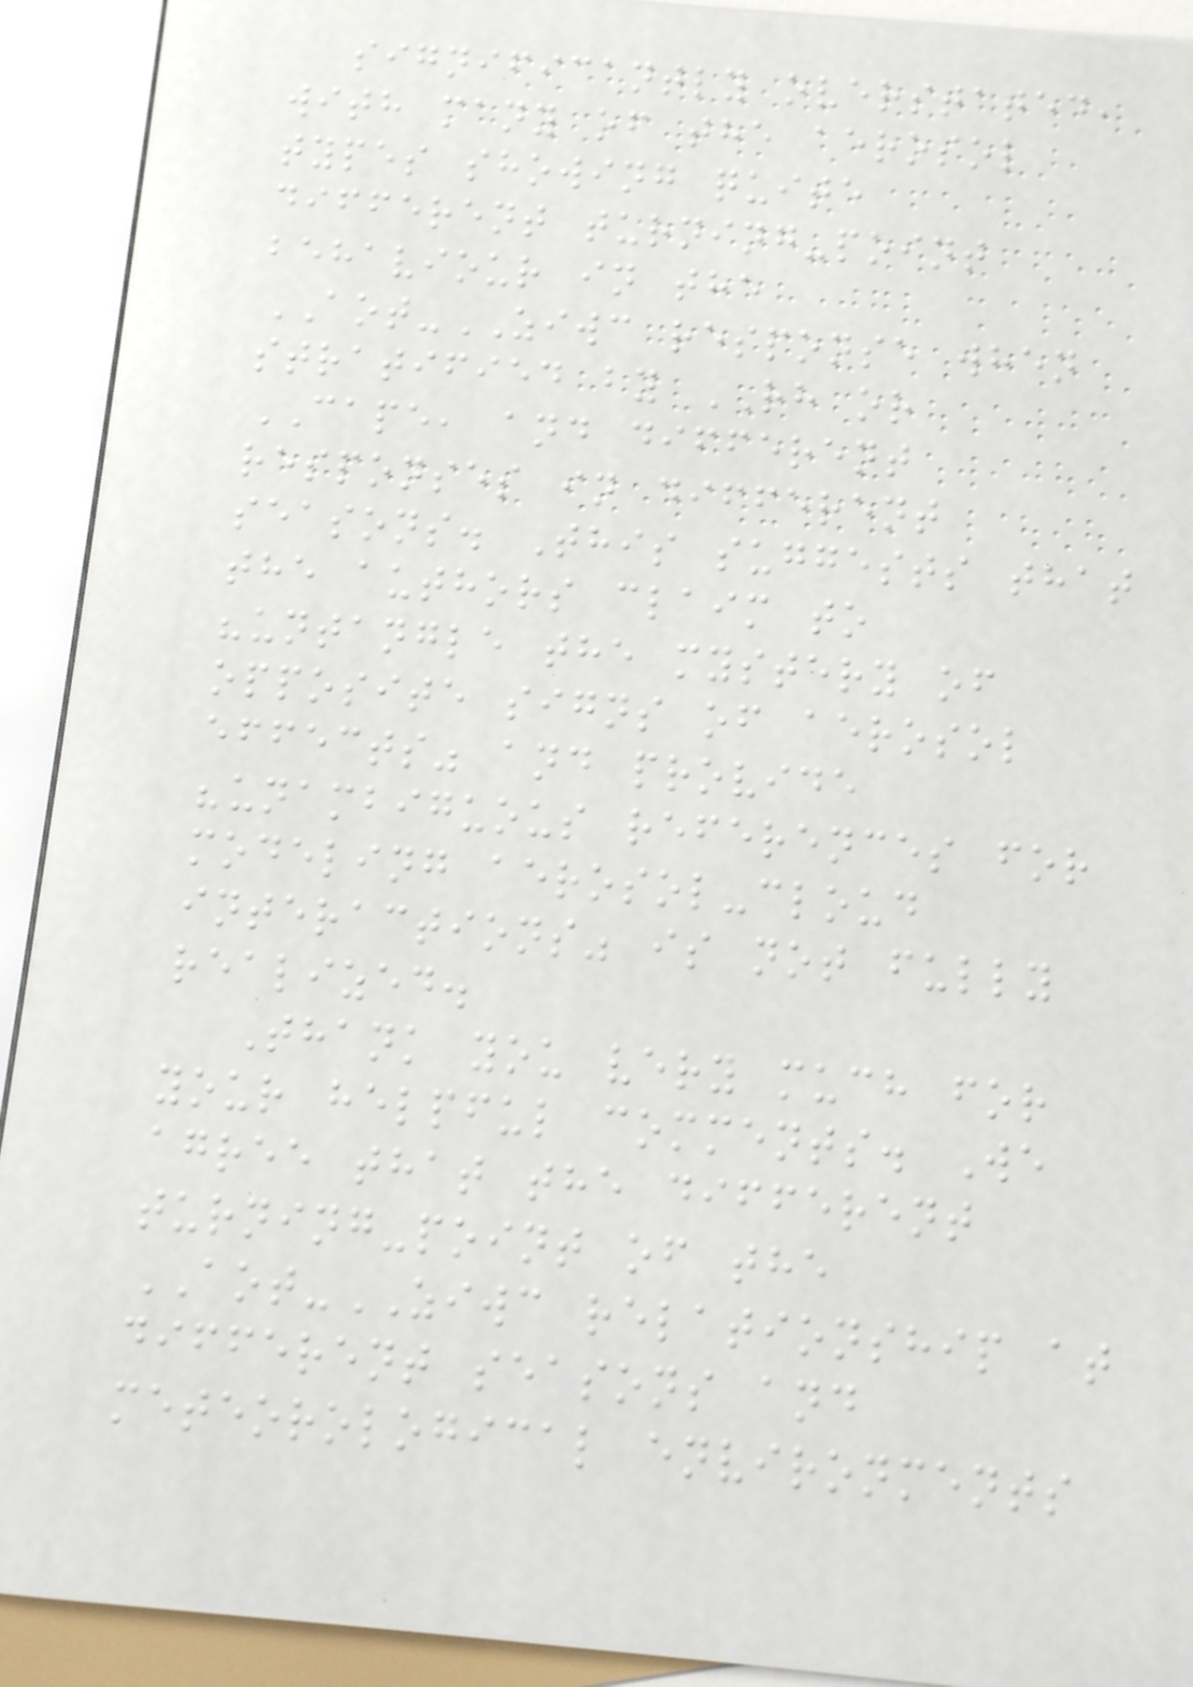significantly overstated,
with many of the aerosol
types showing quite
different turning-point
behaviour in the
AOT-ZIWC response when
stratified by RH or
CAPE, and different
responses in different
seasons. This suggests that
the authors claim to
"untangle the mystery of
opposite signs of aerosol
effects" and provide
"unambiguous references for
modeling aerosol-cloud
interactions" is not fully
realized.
Thank you very much for
your helpful comments. We
agree that the different
turning-point of the
AOT-ZIWC relationship at
different seasons and
meteorological environments
